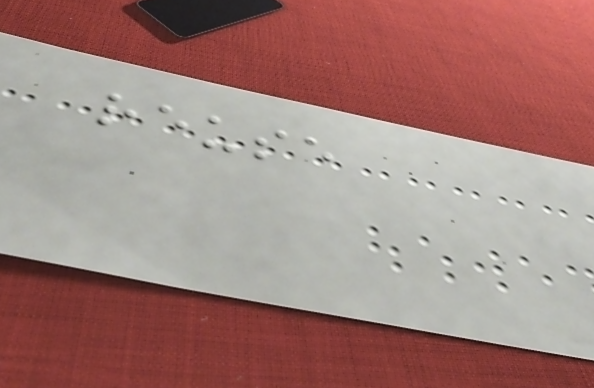reuse
